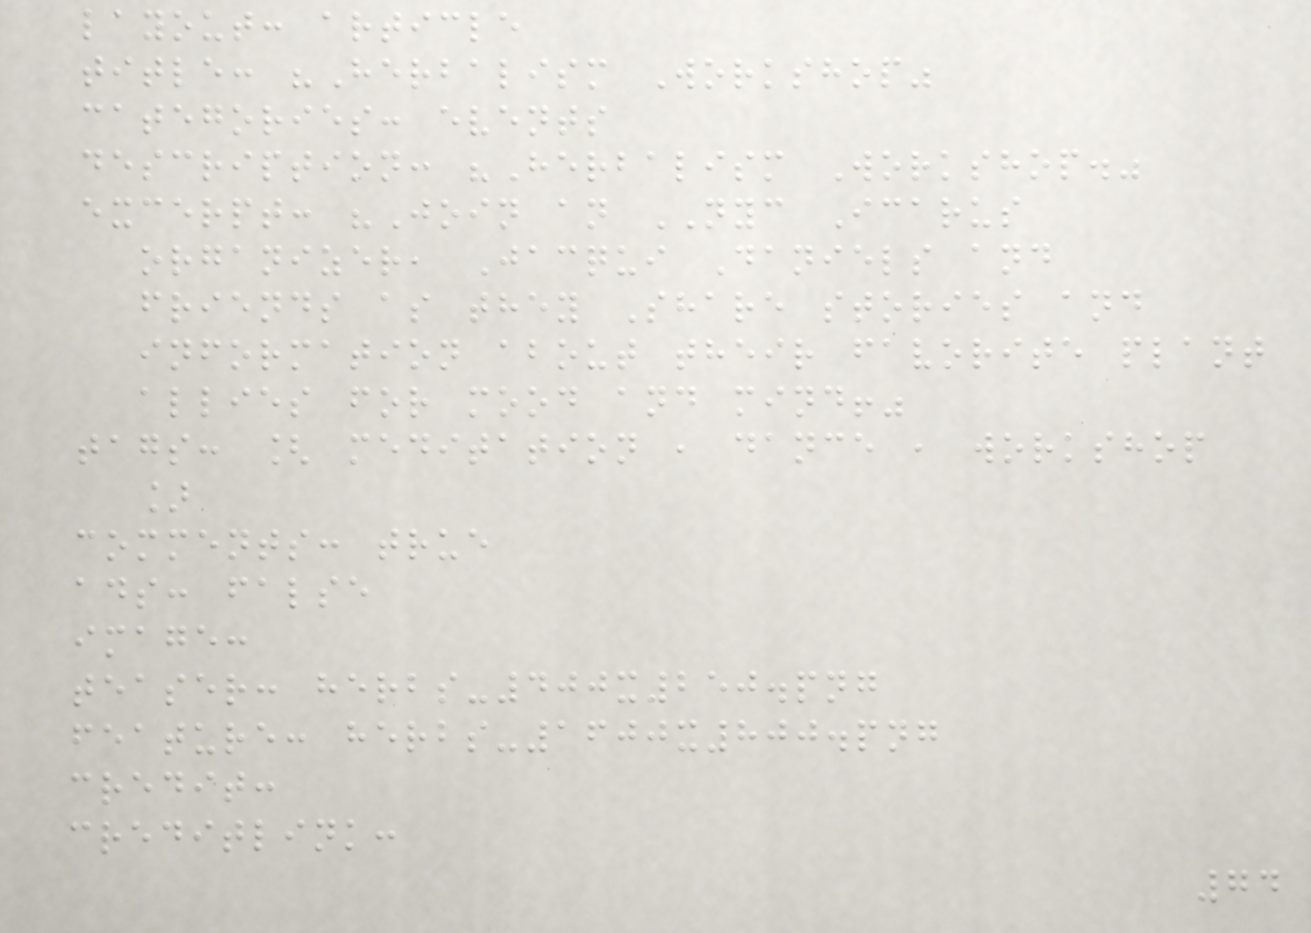layout: article
title: "Herbalism Workshop"
categories: events
description: "Herbalism Workshop."
excerpt: "Join an NYC Icarus
organizer, Jacqui Daniels and
friends as they Share stories and
information about their favorite plant
allies for mood and mind!"
tags: [ meditation , dance , workshop
]
comments: true
ads: false
image:
teaser: herbs-400x250.png
feature: herbs-1600x800.png
credit:
creditlink:
74
